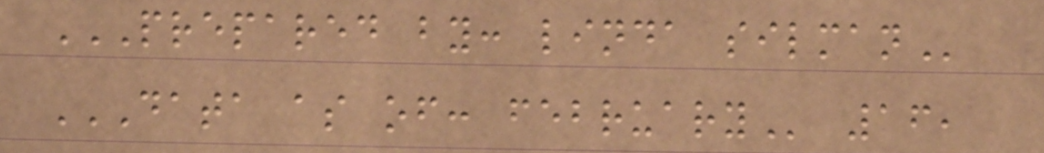PREPARED BY: LINDA SILMAN
DATA AS OF: FEBRUARY 16,
